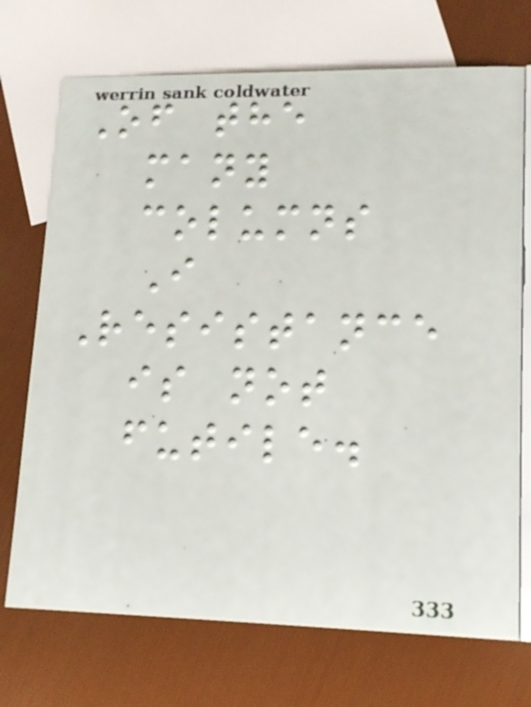Of the
many
columns
I
Resistance
is not
futile.
